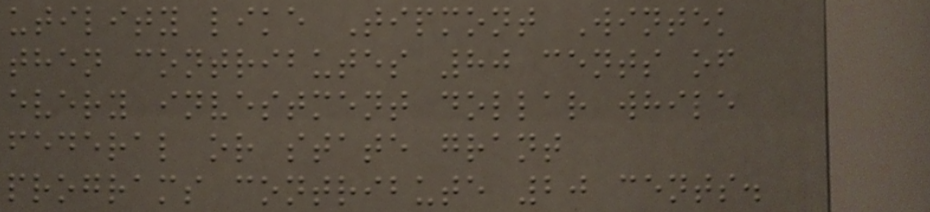utility like Tipmont Wintek
then contributes 80 cents of
every investment dollar while
federal or state grant
programs contribute 20 cents.
